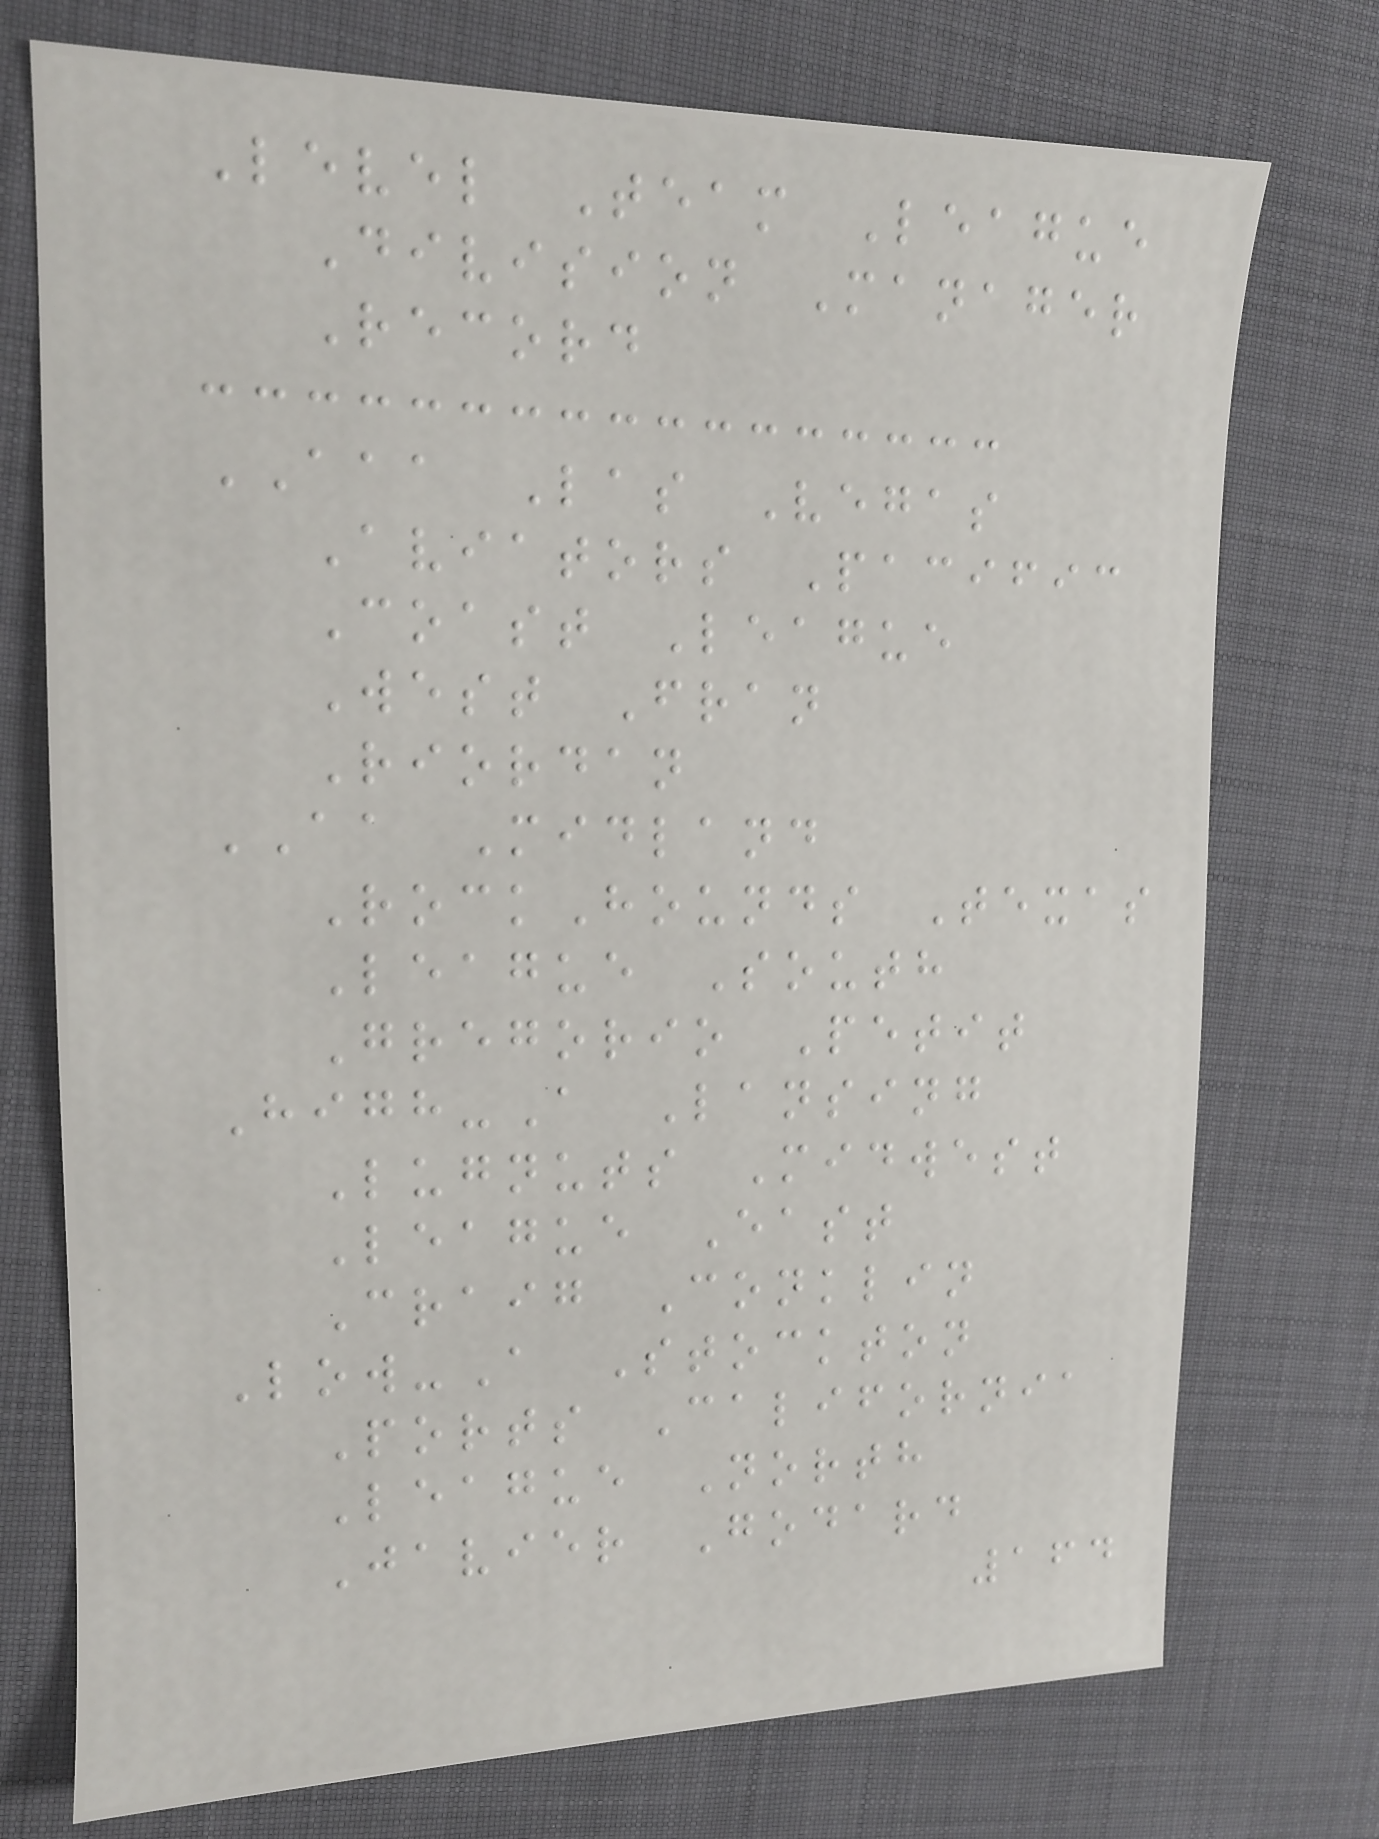Level Team League
Division Manager
Record
AAA Las Vegas
Aviators Pacific
Coast League
West Fran
Riordan
AA Midland
RockHounds Texas
League South
Gregorio Petit
High-A Lansing
Lugnuts Midwest
League East
Craig Conklin
Low-A Stockton
Ports California
League North
Javier Godard
164
